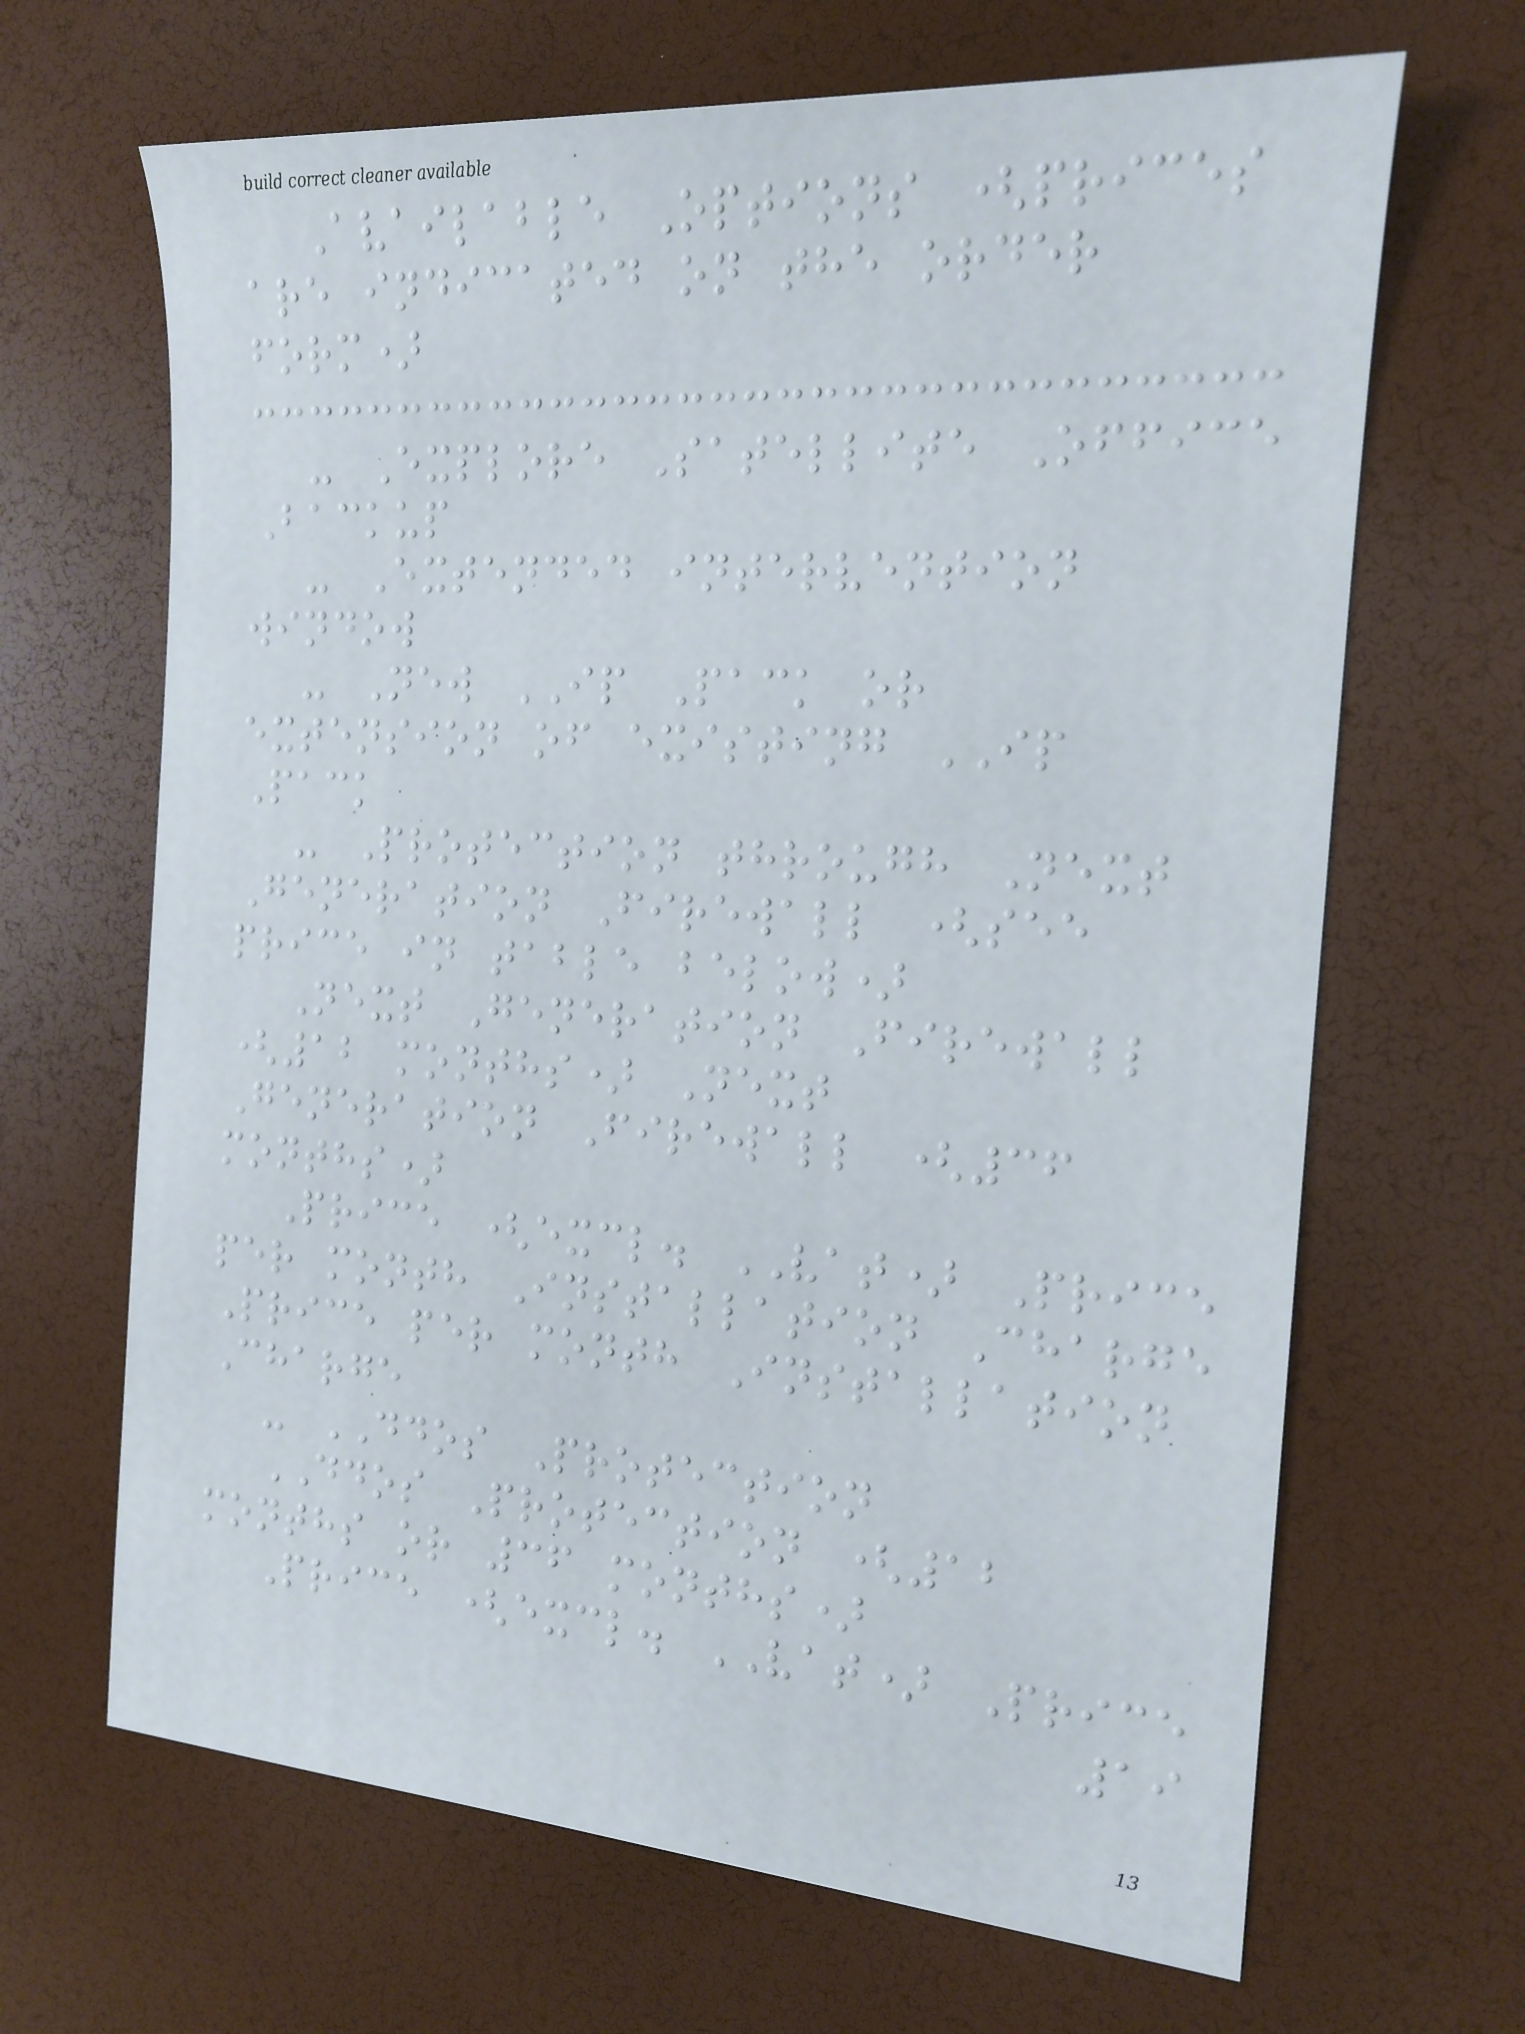Available Options (prices
are indicated on the order
form)
- Explore Satellite Office
Backup
- Extended intervention
window
- New IP Pack or
extension of existing IP
Pack
- Protection through Next
Generation Firewall (see
price in table below)
Next Generation Firewall
(12 months) Next
Generation Firewall (36
months)
Price (excl. VAT) Price
per month Installation Charge
Price per month Installation
Charge
- DDOS Protection
DDOS Protection (12
months or 36 months)
Price (excl. VAT) Price
19
